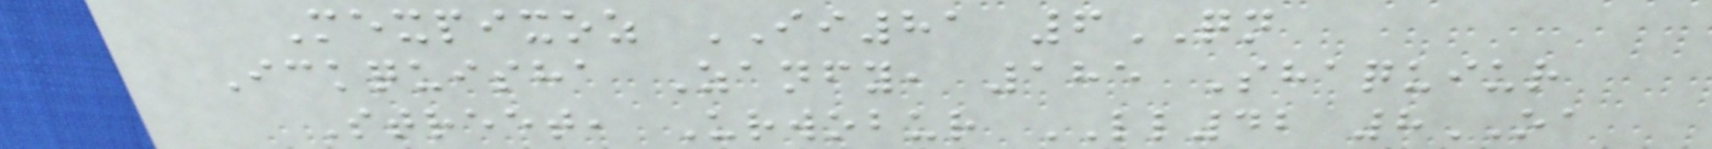Mexpixoz II81 6QN
Ickquisha Zanfy, 185 Shaquiur
Street, Urwobur LL42 8OA
